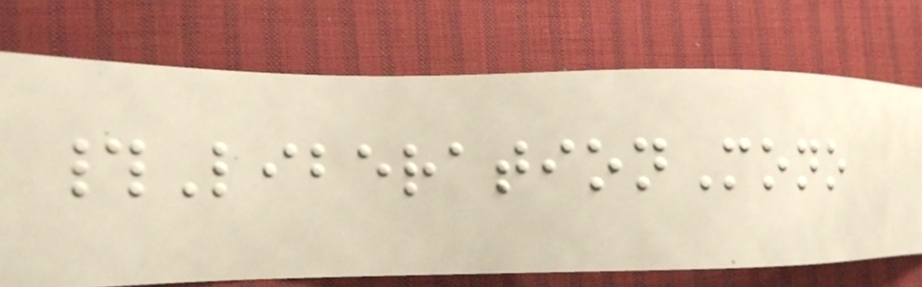#LiberationMono
